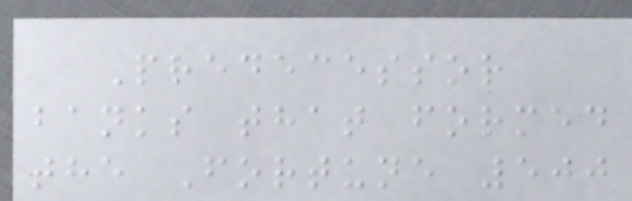Predecessor
banks that formed
the Fortune 500
